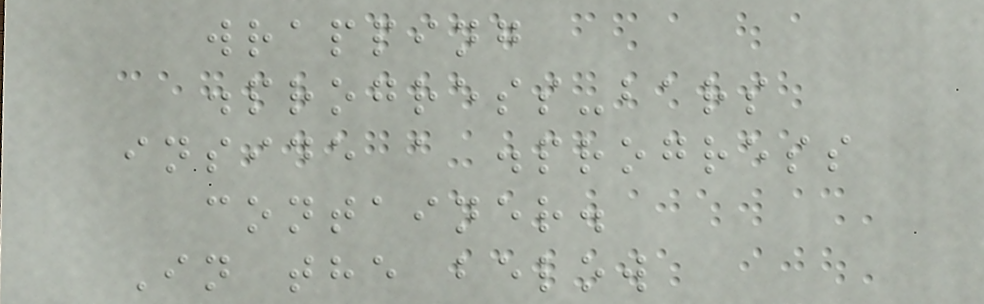wrapping
.progress-bars
inside a .progress
container.
In the below
